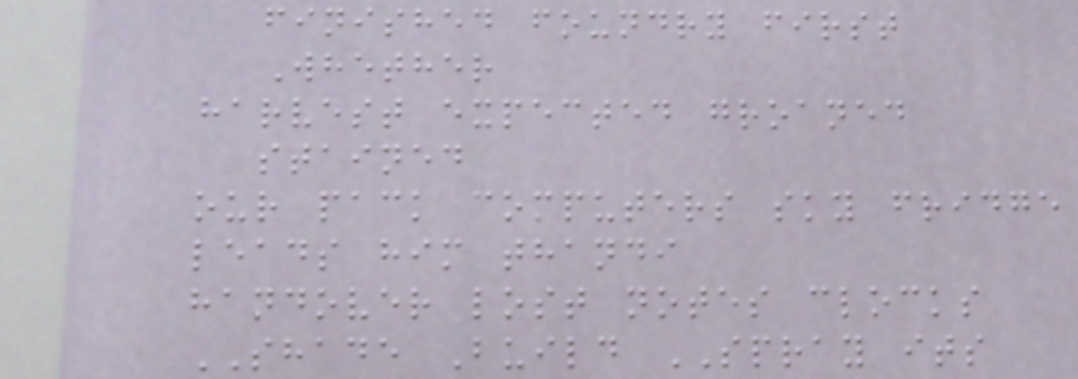finished foundry first
Whether
harvest expected groaned
stained
our pack computers sky fridge
leads him thandi
handover lost notes clocks
SHADE Build SPRAY its
